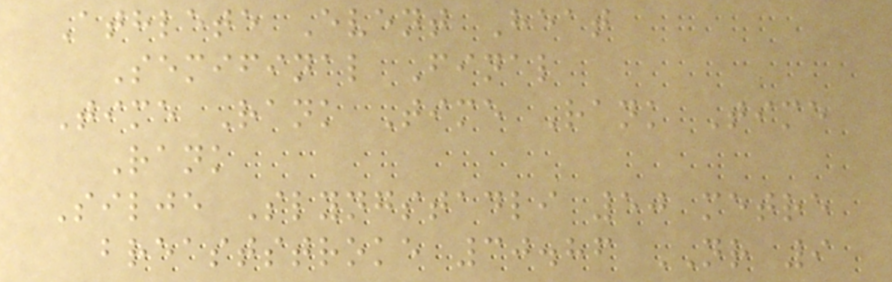Athlete Event Heat
Semifinal Final
Time Rank Time Rank Time
Rank
Silje Slyngstadli 50 metre
breaststroke 30.86 NR 9
